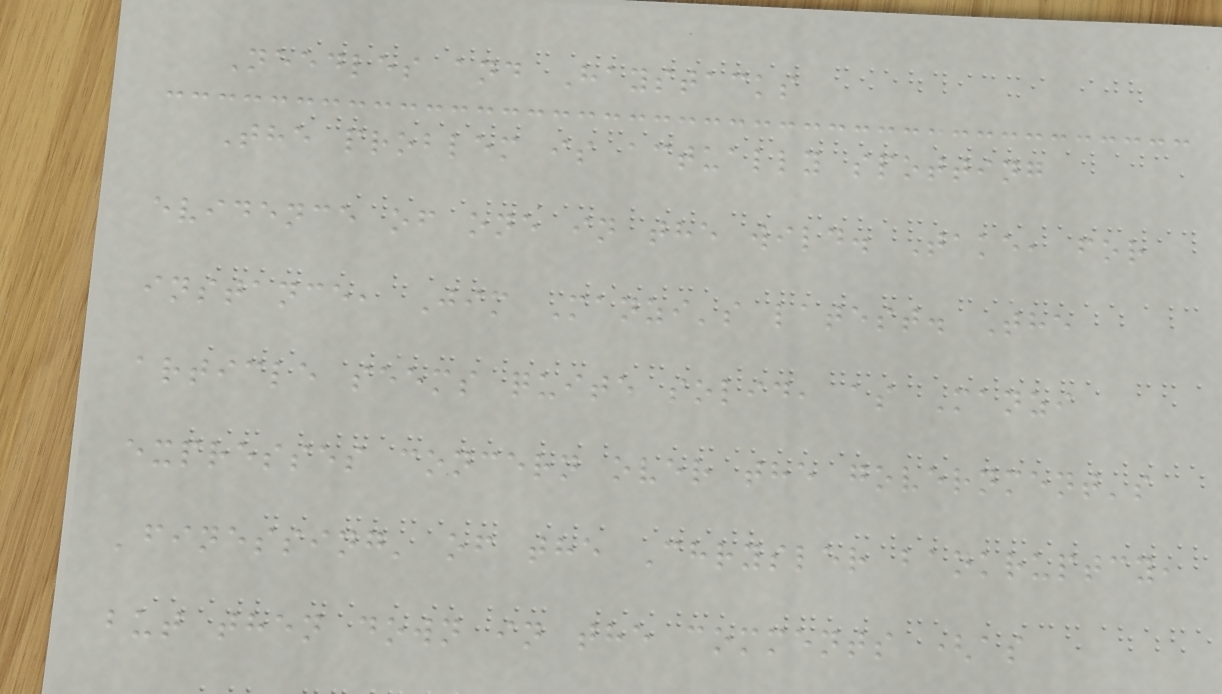Needles and Haystacks
The problem is actually spotting
evidence of one in the wild. Take, for
instance, Jim Manzi's latest. The
article seems quite solid, as Manzi
expresses concern over the government's
'finessing' of the Chrysler bankruptcy,
but then down in the comments (as
